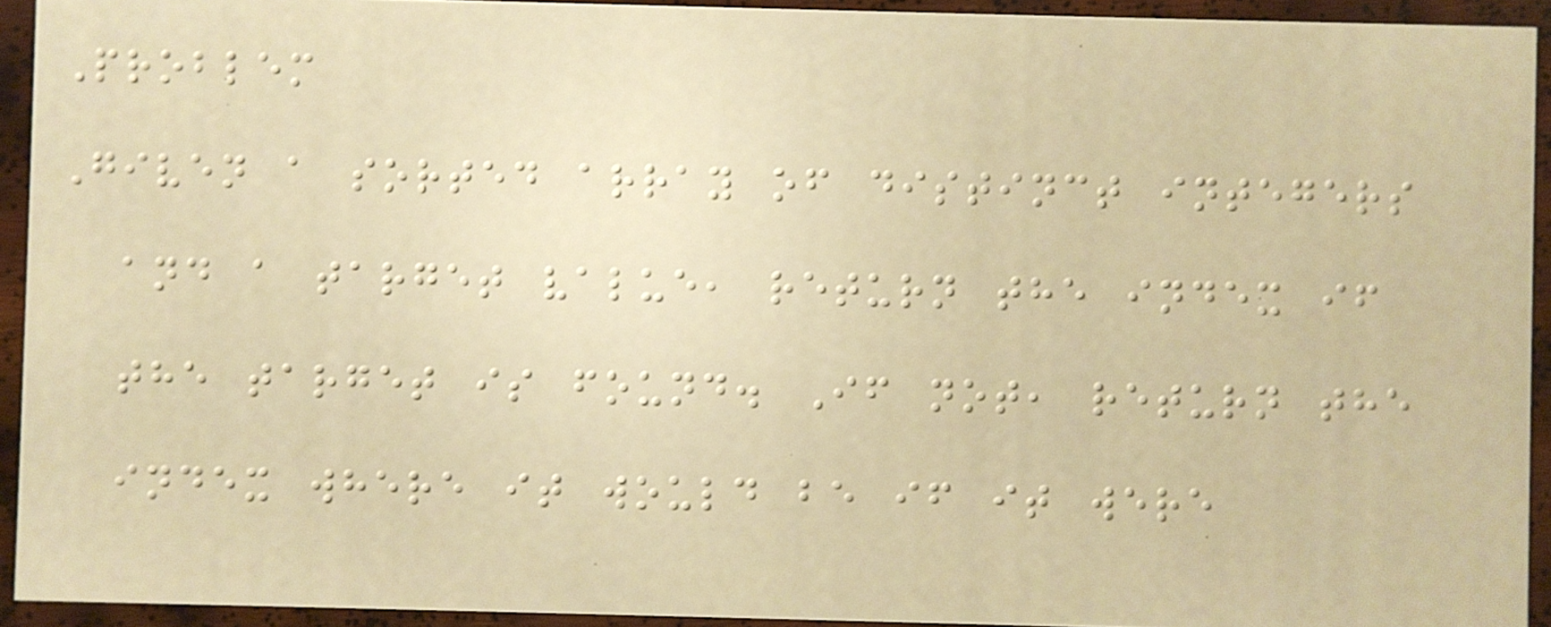Problem
Given a sorted array of distinct integers
and a target value, return the index if
the target is found. If not, return the
index where it would be if it were
